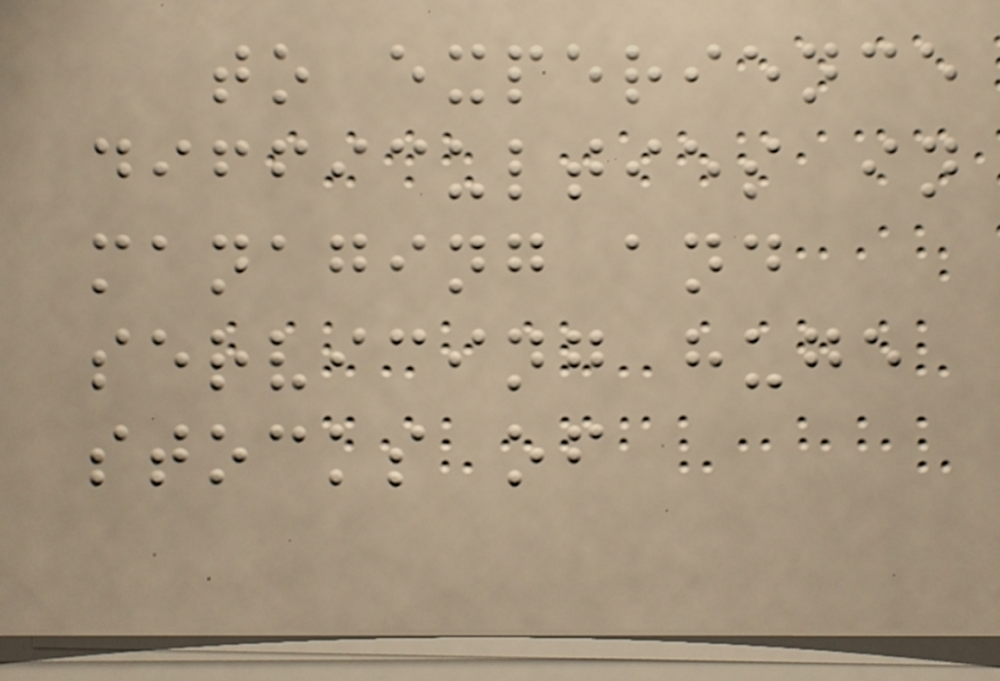to experience
difficulties in
managing and
servicing huge
stocks of
